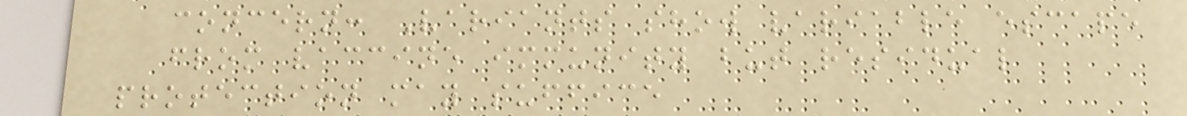concern: Variants show variable escape
from vaccine immunity but residual
protection may suffice
